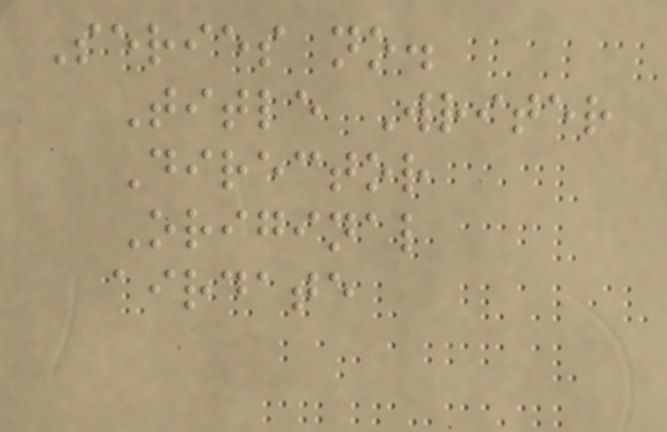Series no.
Title Writer
Director
Original
airdate
